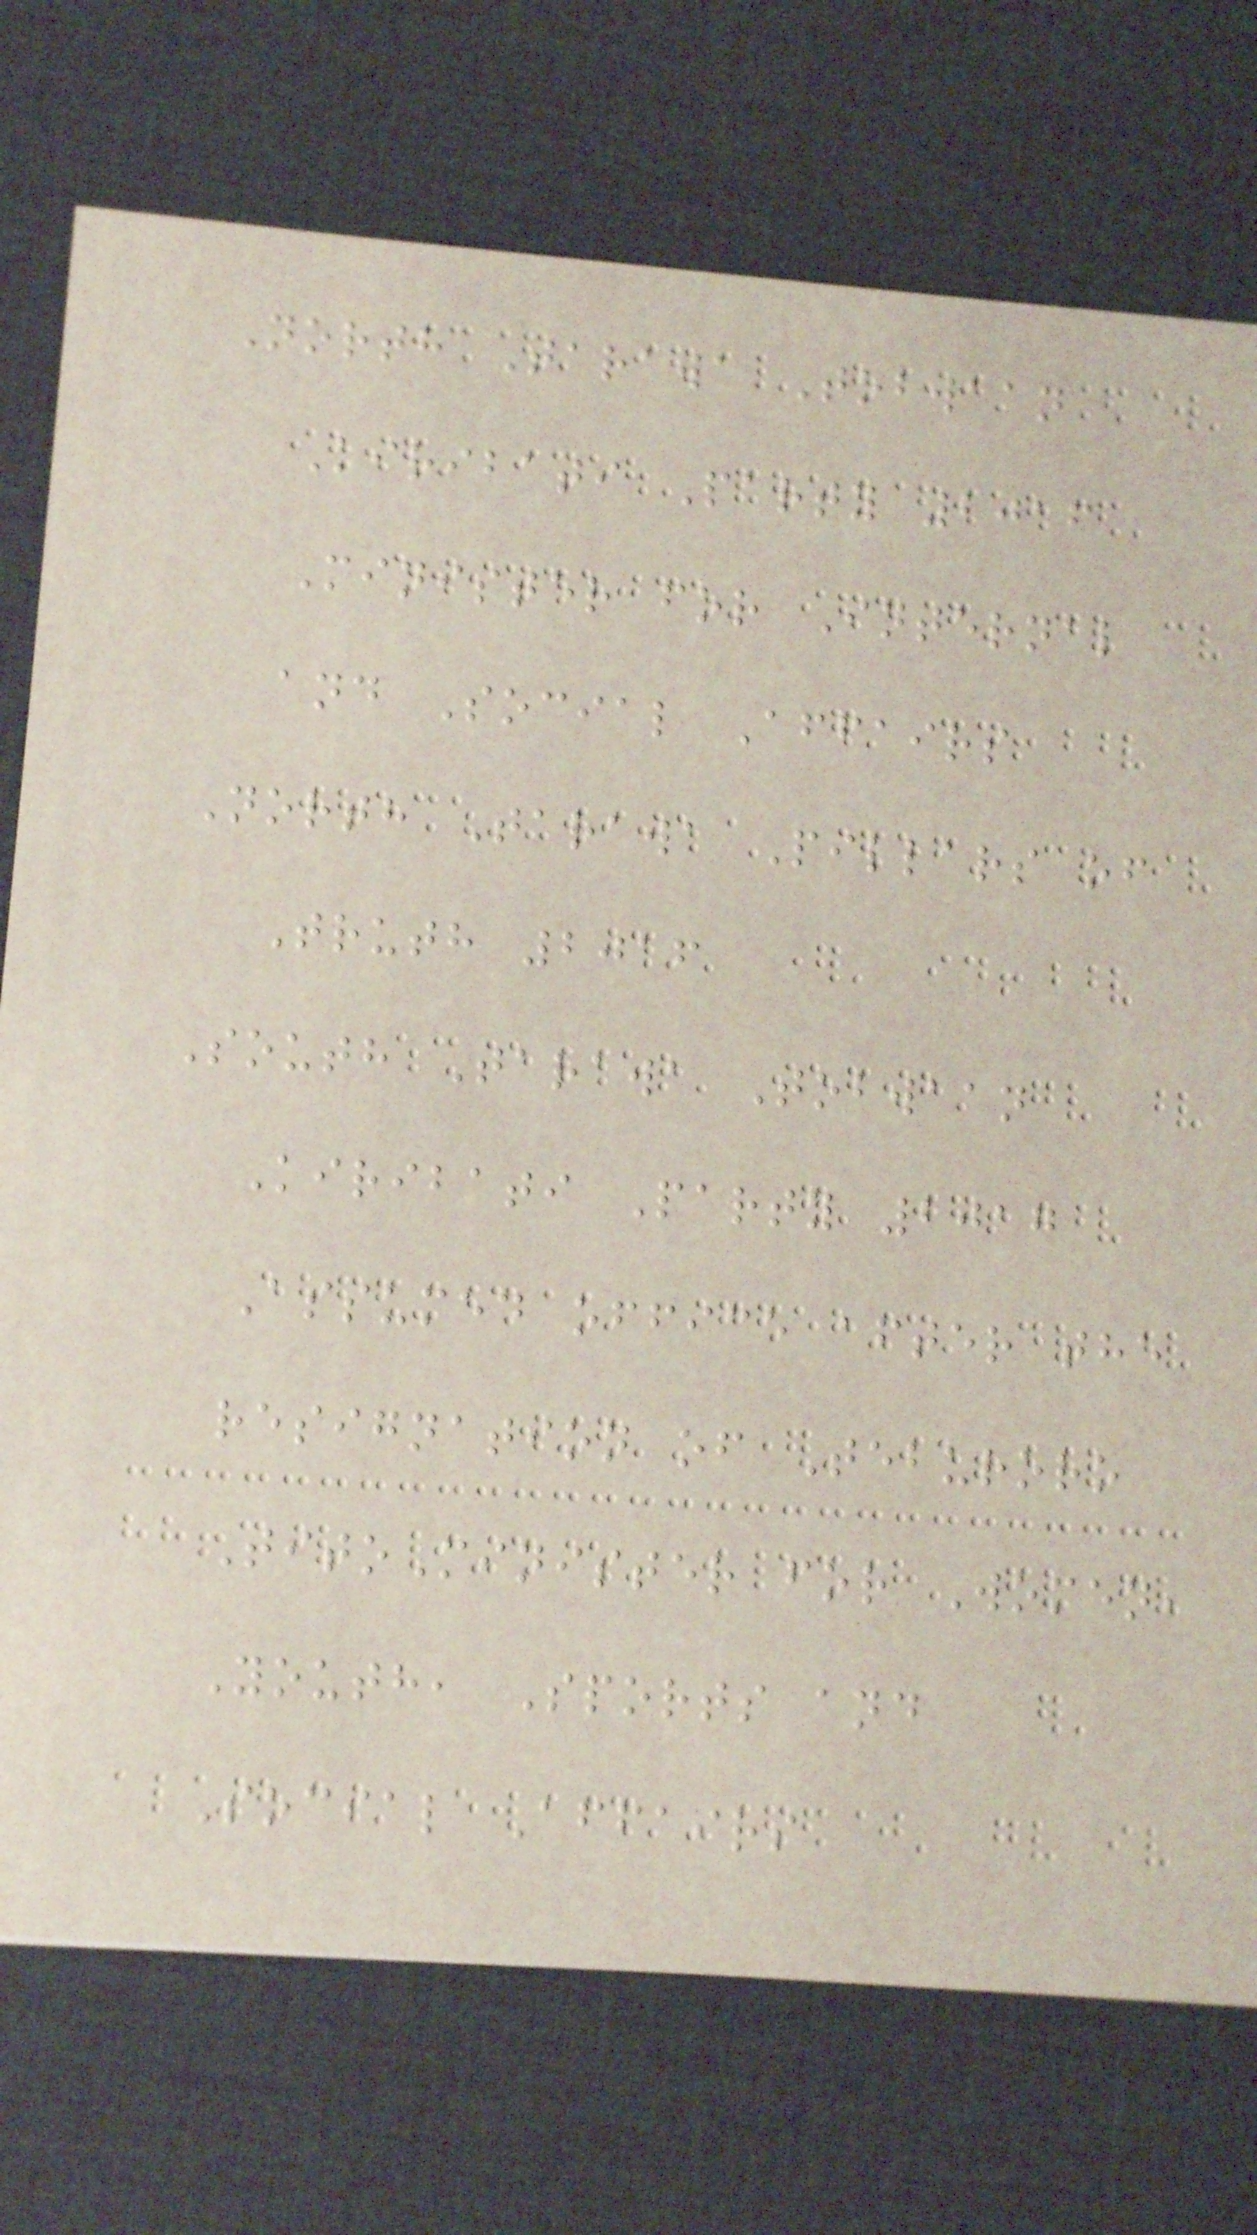North Tarawa Tobwaan
Kiribati Party 2016
Minister for Internal
and Social Affairs
North Tarawa Pillars of
Truth 2016
South Tarawa Tobwaan
Kiribati Party 2017
Assumed office after the
resignation of Teburoro
TitoMinister for Women,
Youth, Sports and
Social Affairs
